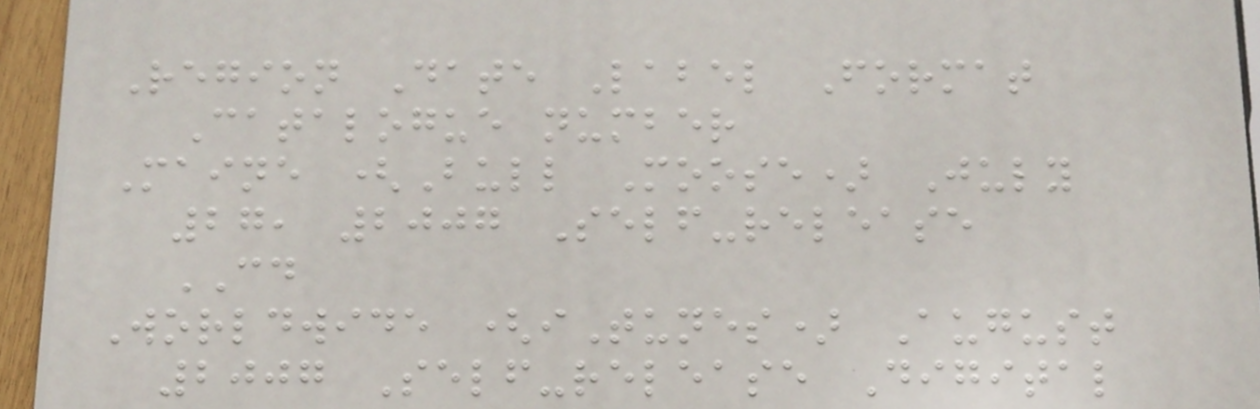Region Date Label Format
Catalogue number
Maine (Bull Moose) July
27, 2007 Self-release
CD
Worldwide (iTunes) August
2007 Self-release Digital
